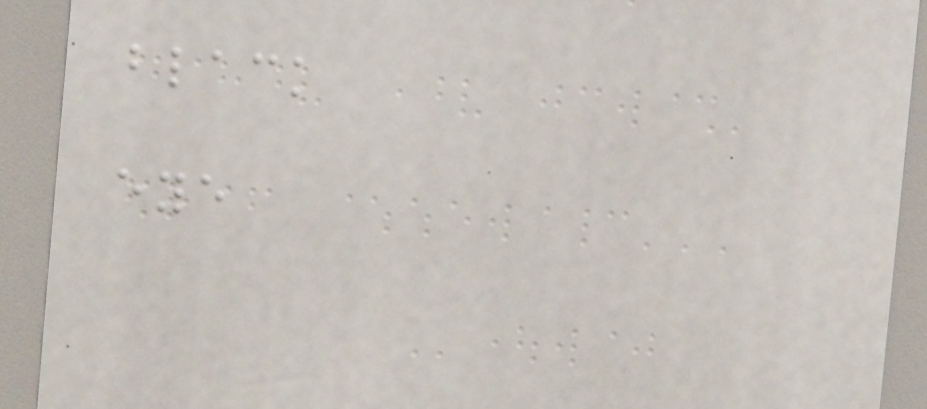black
eye
